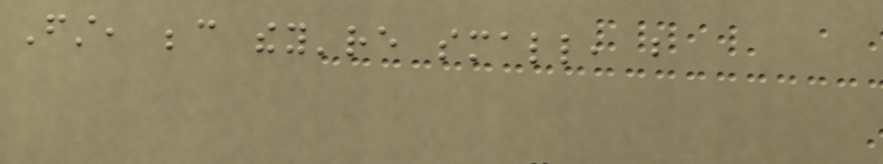First, because they're small, but
